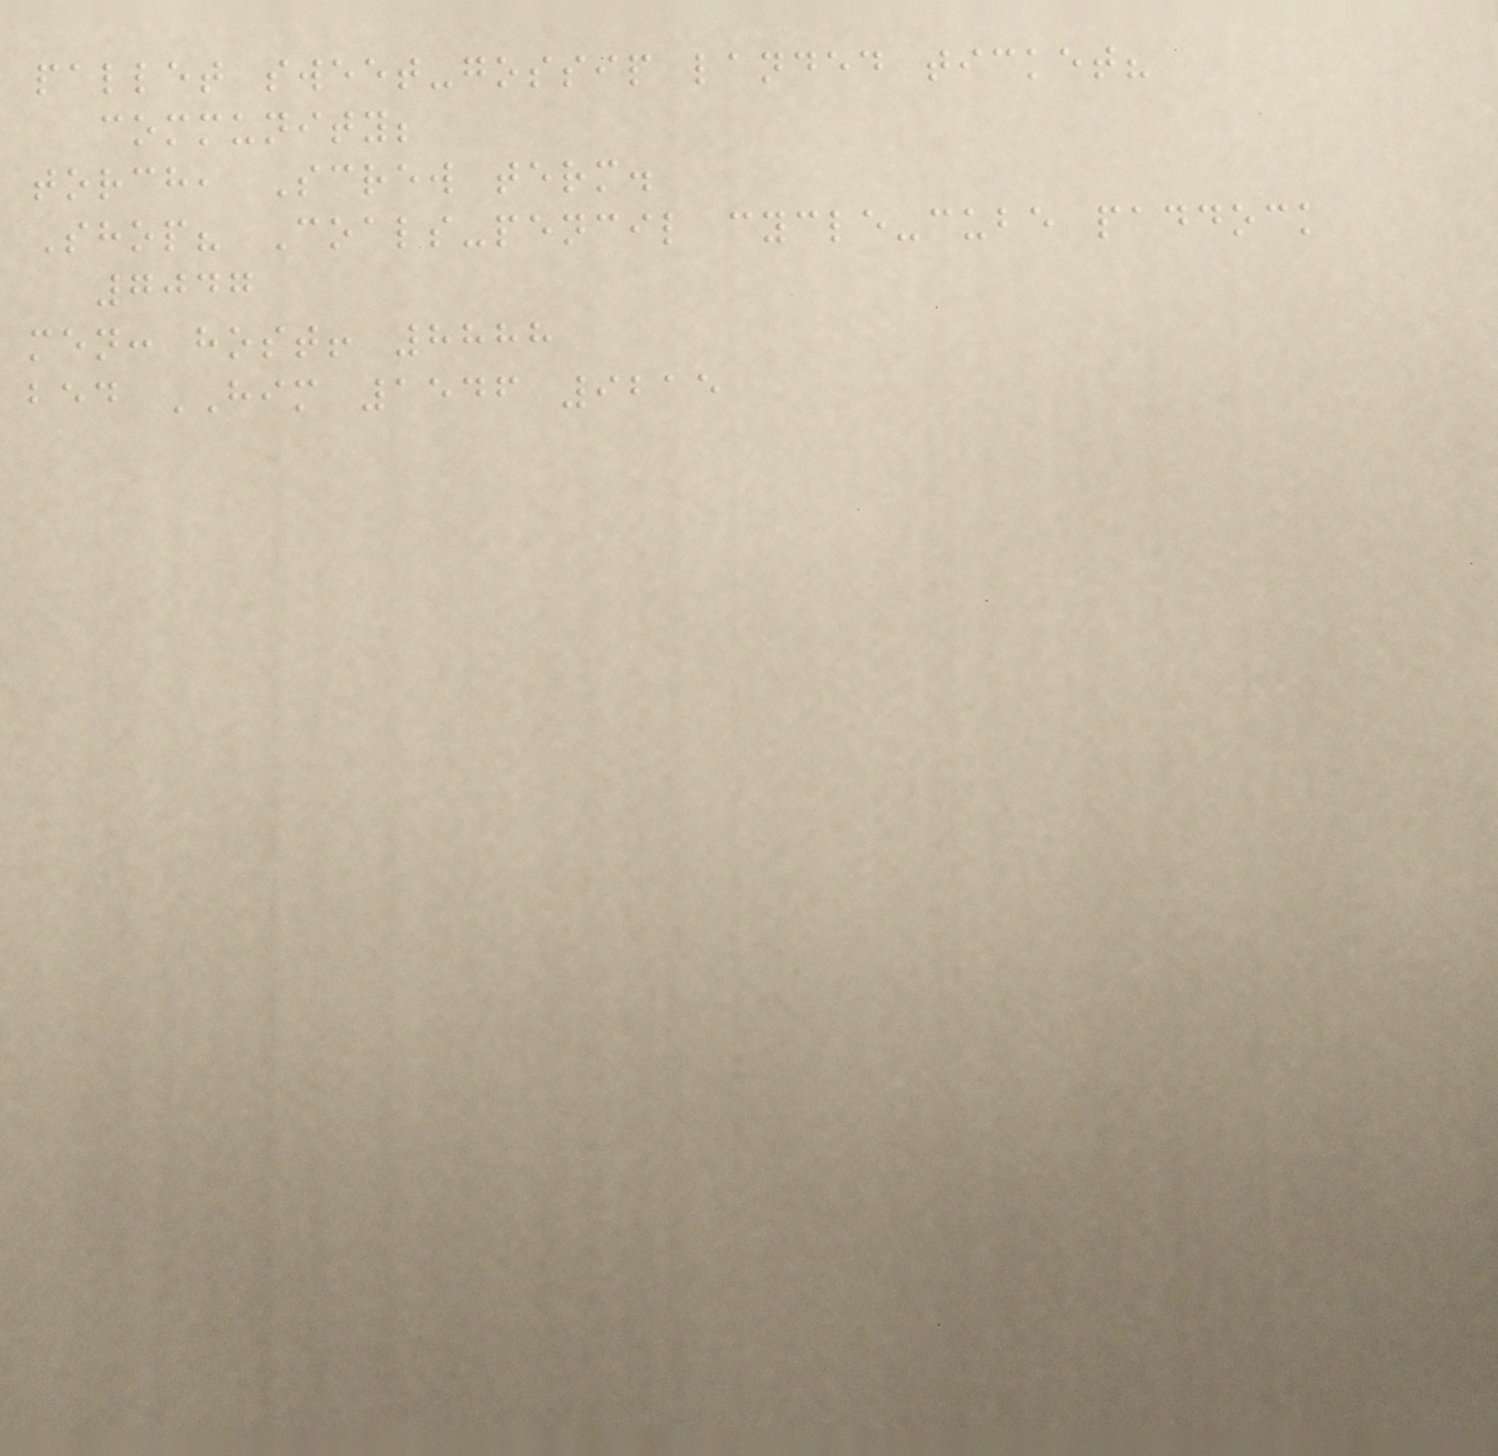pallet sweet-gossip landed ticket?
community;
torch, Screw term.
Shop? Coals-pencil cycle-cube paddock
7047
men: host! 8888
bed HIM 1546 9215
